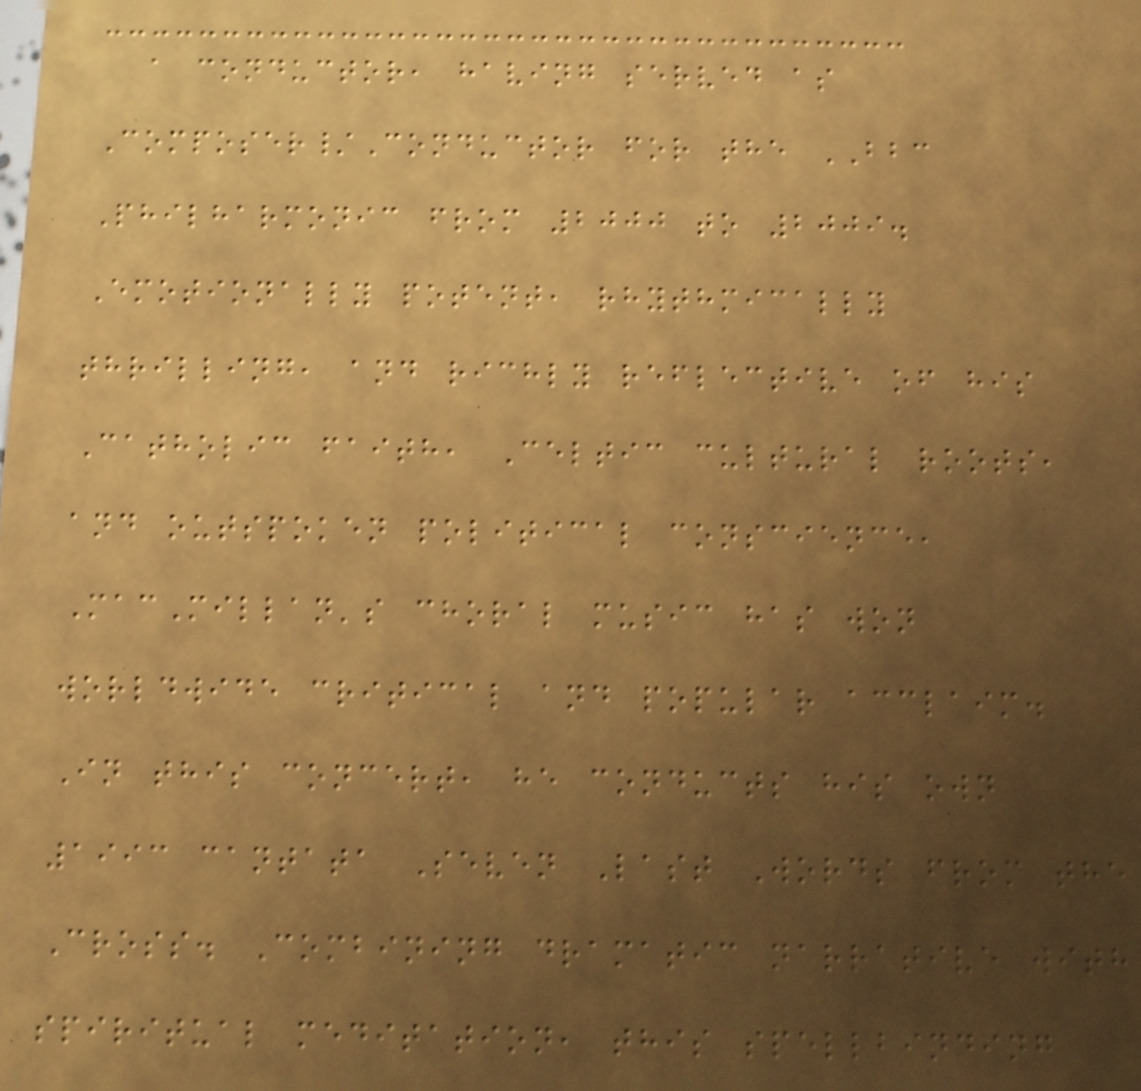a conductor, having served as
Composer/Conductor for the BBC
Philharmonic from 2000 to 2009.
Emotionally potent, rhythmically
thrilling, and richly reflective of his
Catholic faith, Celtic cultural roots,
and outspoken political conscience,
MacMillan's choral music has won
worldwide critical and popular acclaim.
In this concert, he conducts his own
1993 cantata Seven Last Words from the
Cross. Combining dramatic narrative with
spiritual meditation, this spellbinding
